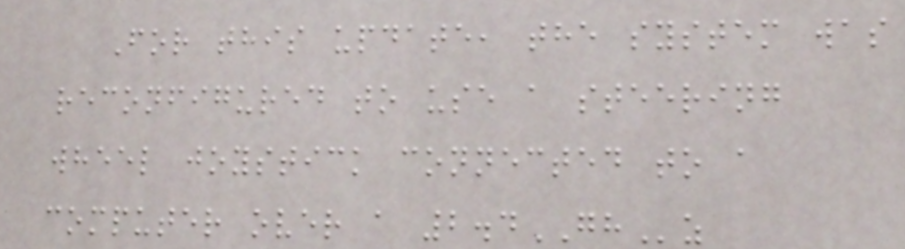For this update, the system was
reconfigured to use a steering
wheel joystick connected to a
computer over a 2.4GHz
